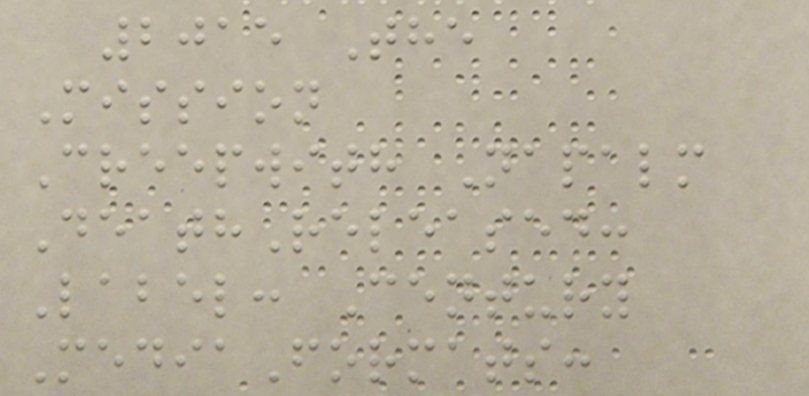2015 The
Mission
Creepwith Napalm
DeathReleased:
Label: Century
MediaFormats:
